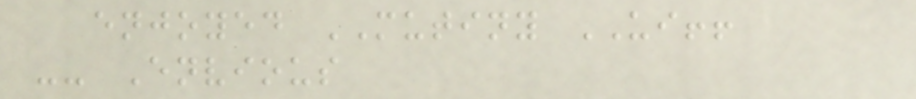enjoyed MUTINY UI!!
-- Envious
